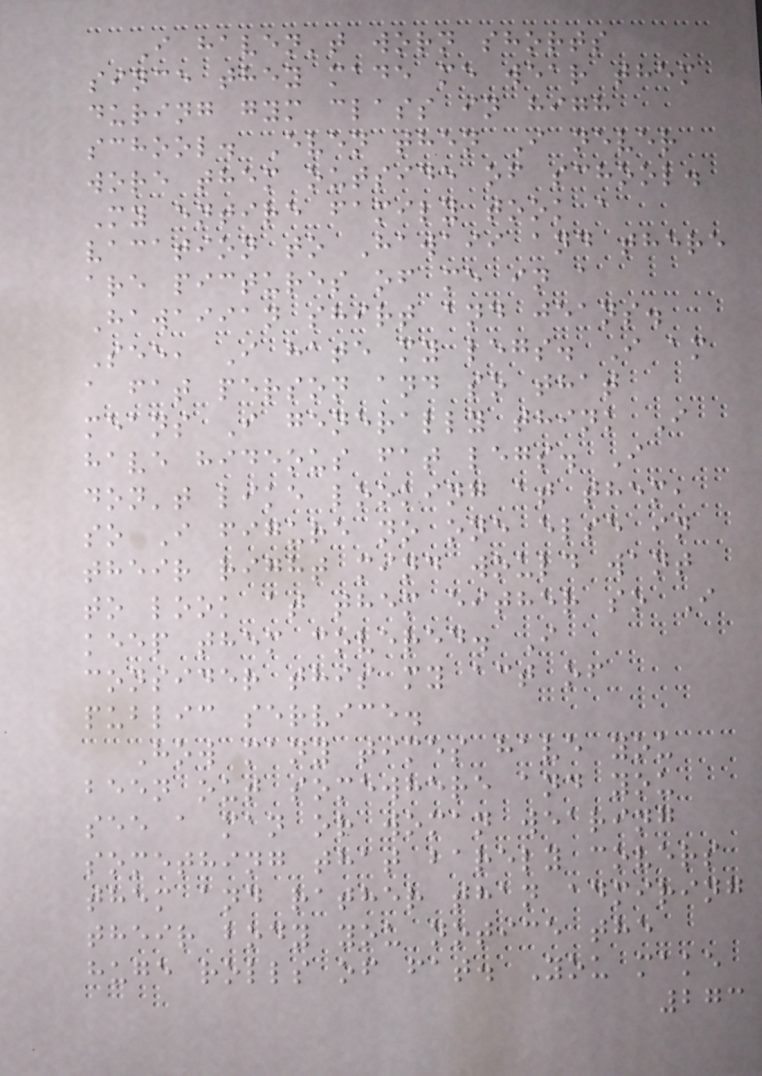I haven't worn shorts
since they made me wear them
during gym class in high
school. Even then I never
wore them outside of school.
My entire family took a
vacation to Hawaii and there
are pictures of me in a
Hawaiian shirt and jeans.
See, I hate my legs. I am
a fat person and so that
means I generally think I
have hideous fat legs. I
don't like looking at them,
so I figure no one else in
their right mind would want
to look at them either so I
keep them covered. I
consider this my act of
public service.
How many times have you
been out somewhere and you
see a man or woman wearing
something that barely covers
them and rather than admiring
their body you notice the
huge rolls of fat. You make
273
